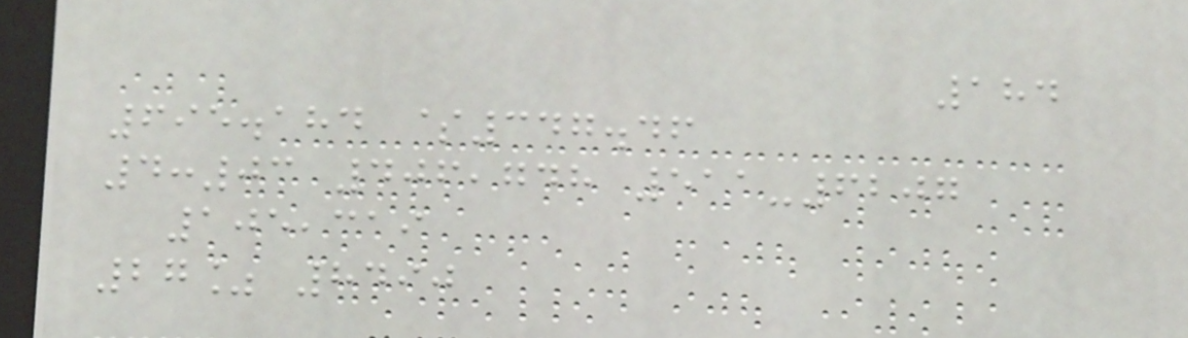184
695.184 $347.46
4:03 406,748 511-6207
105,319
27% 8490
